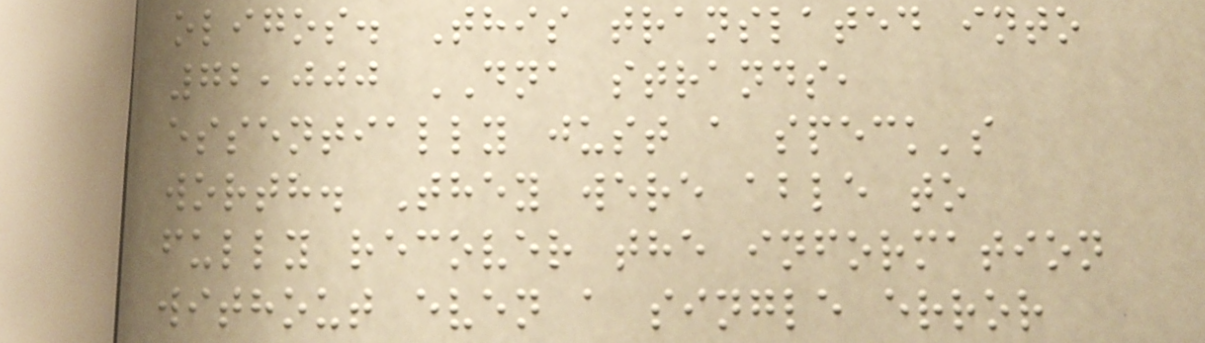oligos. This translated into
72,000 DNA strands,
essentially just a speck's
worth. They were able to
fully recover the information
without even a single error
